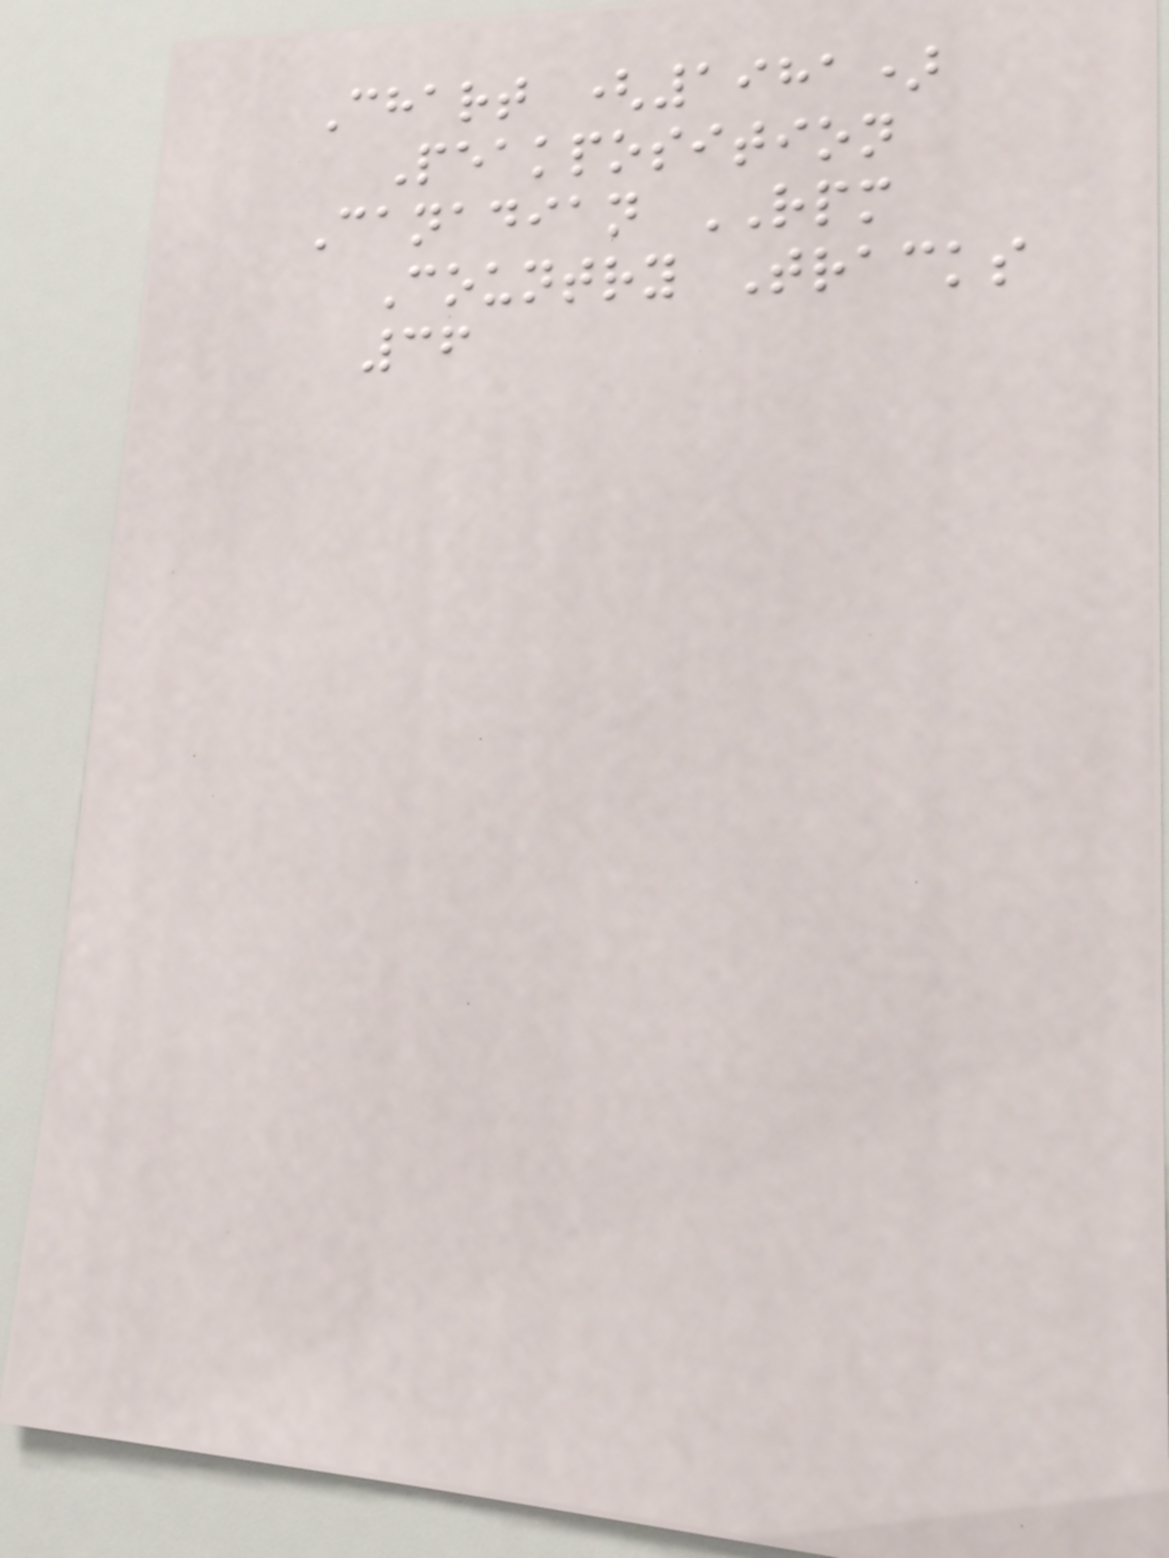Chart (1981)
Peakposition
Canadian RPM
Country Tracks
36
